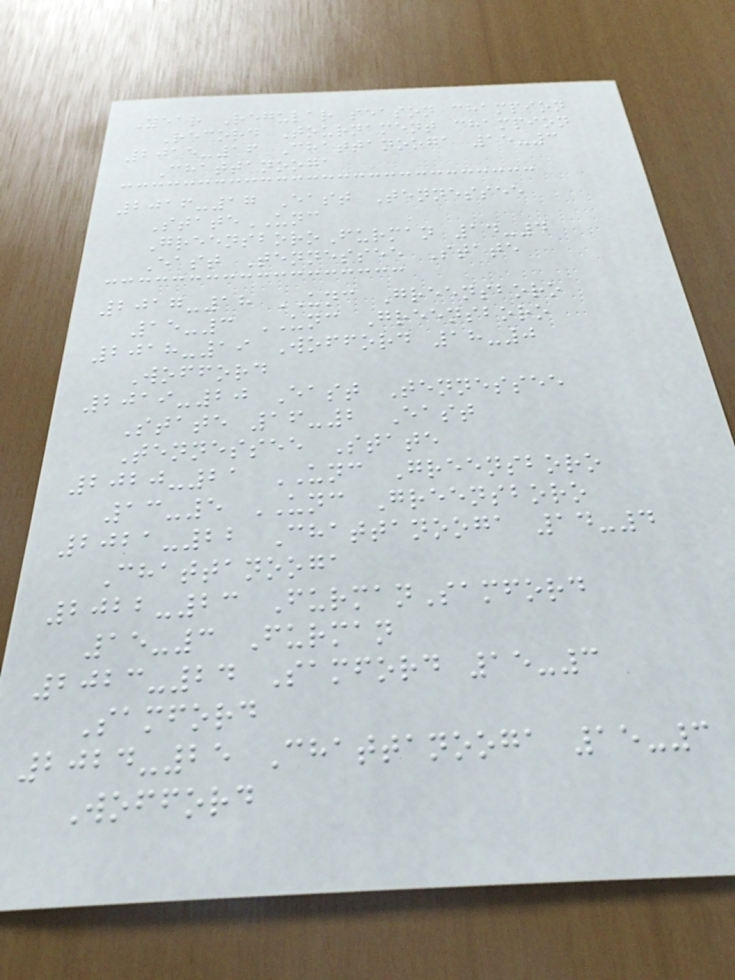Year Regular season champion
Record Tournament champion
2015-16 Chattanooga 15-3
Chattanooga
2016-17 East Tennessee
StateUNC
GreensboroFurman 14-4
East Tennessee State
2017-18 UNC Greensboro
15-3 UNC Greensboro
2018-19 Wofford 18-0
Wofford
2019-20 East Tennessee
State 16-2 East
Tennessee State
2020-21 UNC Greensboro
13-5 UNC Greensboro
2021-22 Chattanooga 14-4
Chattanooga
2022-23 FurmanSamford
15-3 Furman
2023-24 Samford 15-3
Samford
2024-25 Chattanooga 15-3
Wofford
